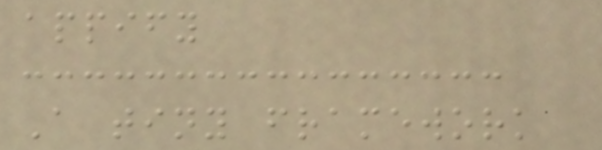appify
A tiny framework
